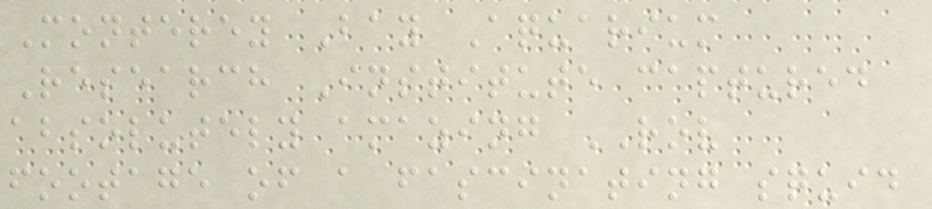Monterey Bay Aquarium
Research Institute captured
absolutely amazing ROV
footage of a fascinating squid
